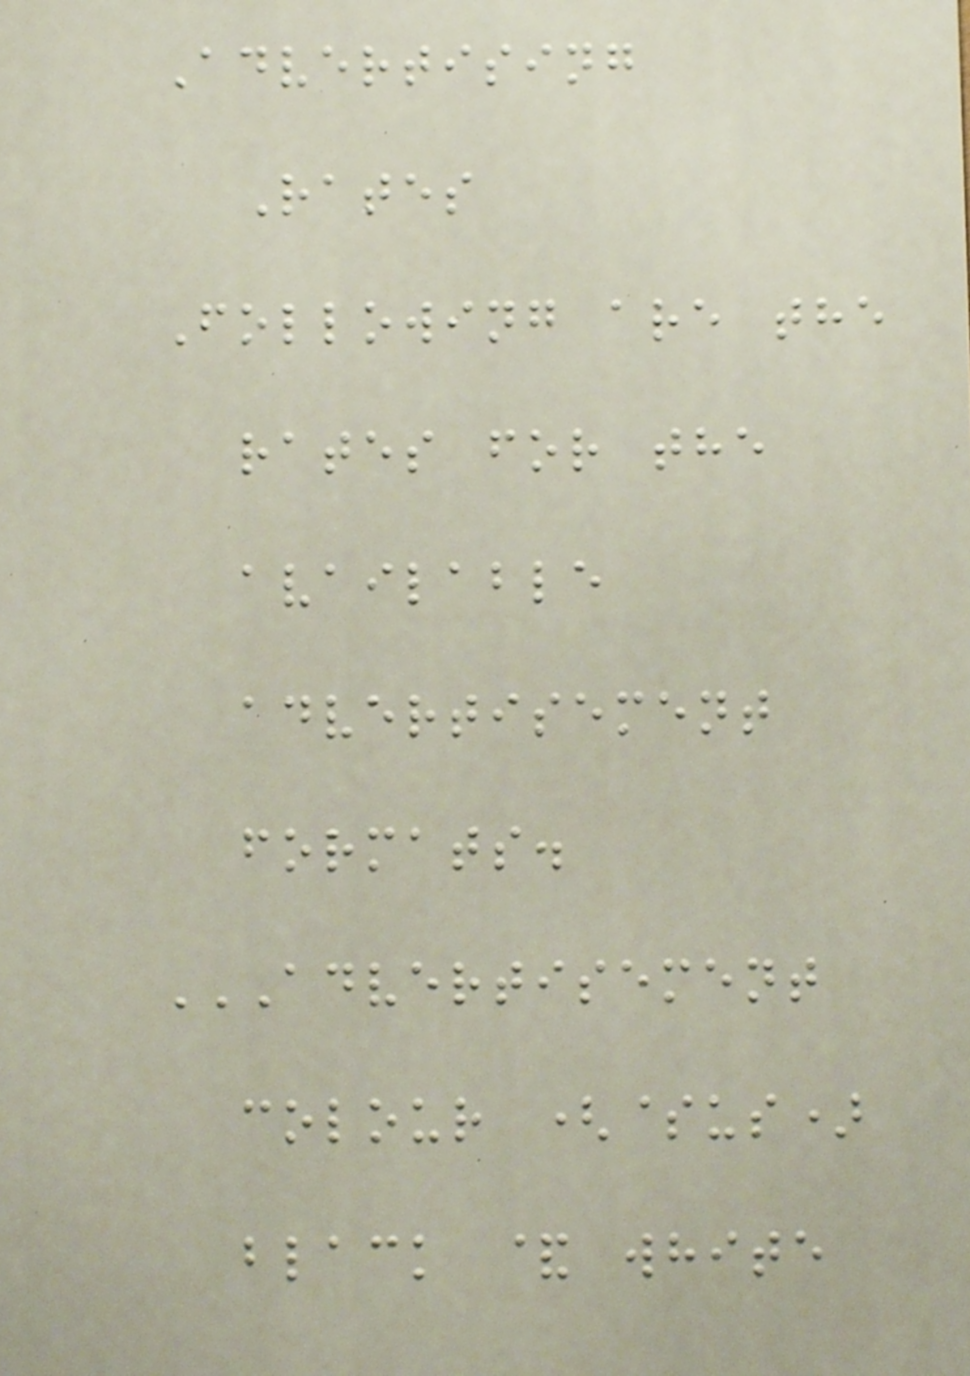Advertising
Rates
Following are the
rates for the
available
advertisement
formats.
ADVERTISEMENT
COLOUR ($US)
BLACK & WHITE
